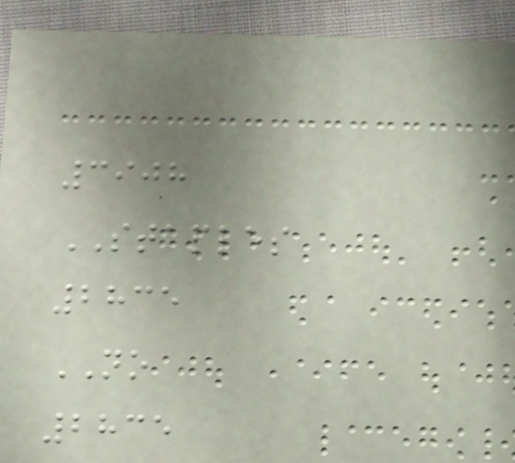3908
STAPLES
2835
NO
2835
